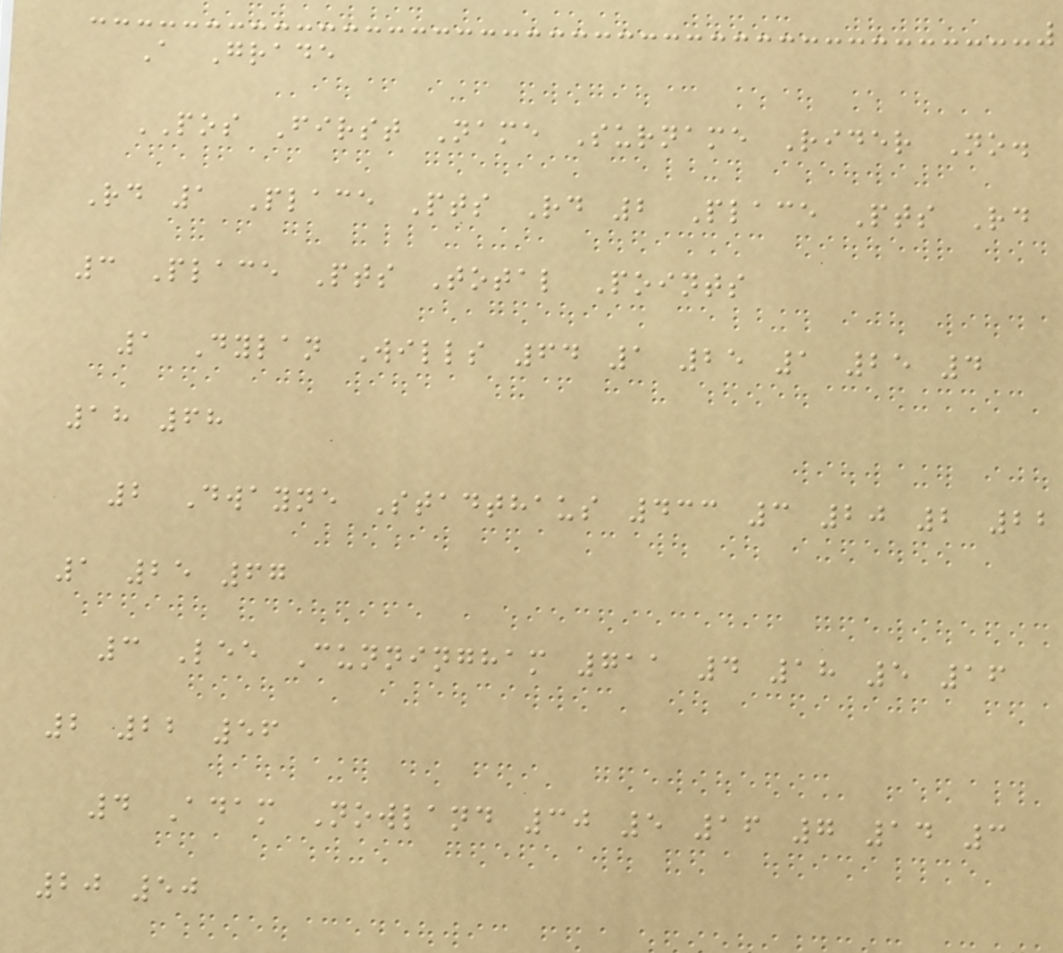A Grade
POS First Name Surname Rider No.
Rd 1 Place Pts Rd 2 Place Pts Rd
3 Place Pts Total Points
1 Dylan Wills 64 1 25 1 25 4
18 68
2 Dwayne Stadthaus 433 3 20 2 22
1 25 67
3 Lee Cunningham 711 4 18 5 16
2 22 56
4 Adam Nowland 30 5 16 7 14 3
20 50
